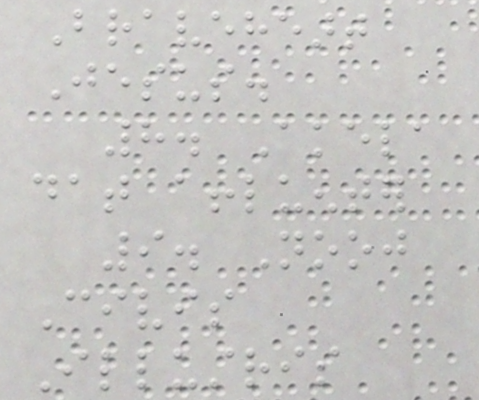Braveheart
Jesus.
8. Akela
dat affluenter
9. Nooj
Civis
Illustris
